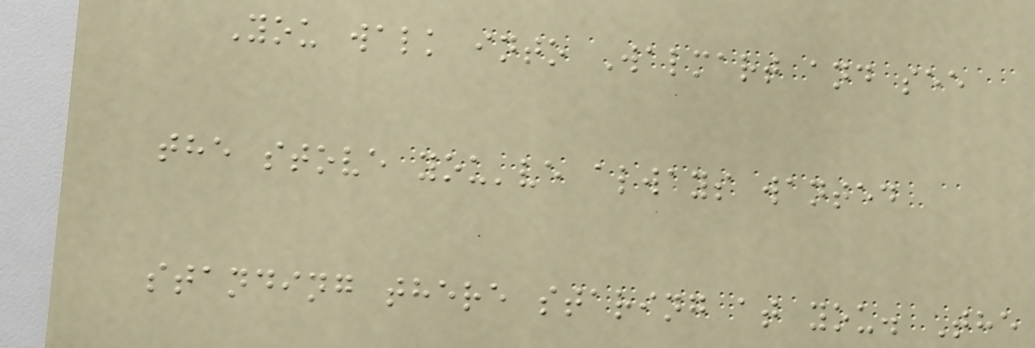You walk into Walmart and see
the stove you've always wanted
standing there staring at you. The
